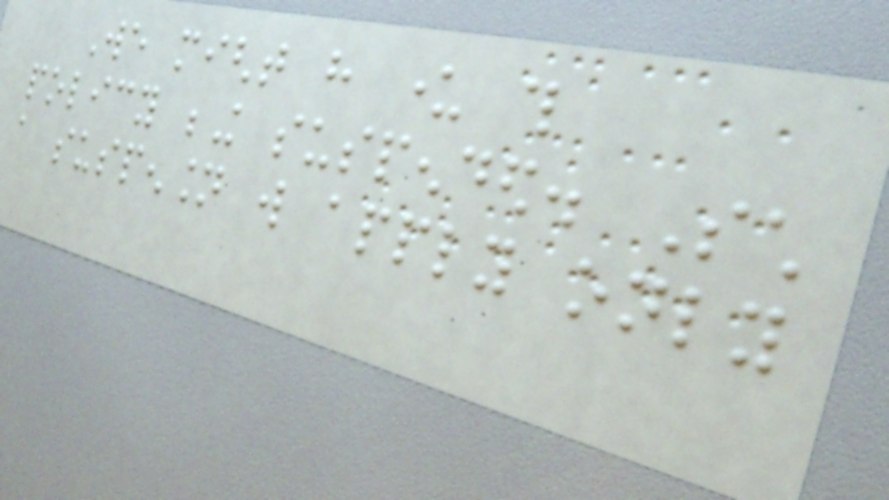We might have under this
policy being suspended. Such
a suspension will apply only
